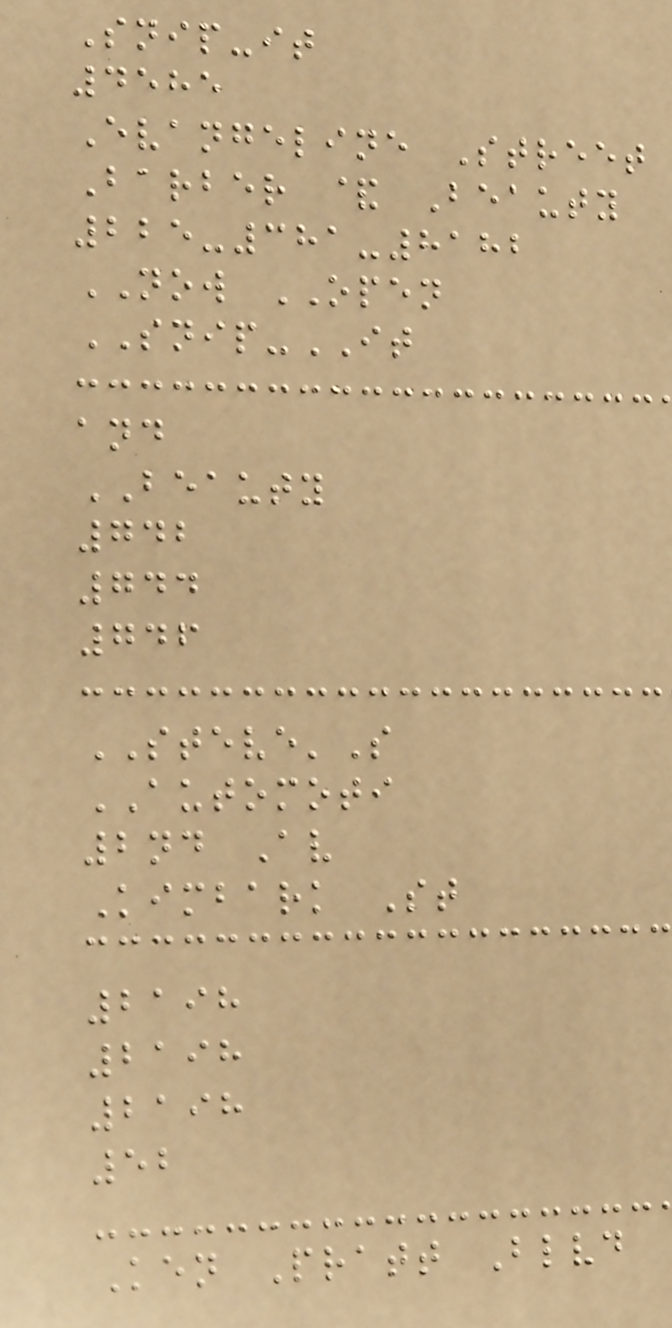Snip-it
4585
Evangeline Street
Barber & Beauty
225-381-8182
NOW OPEN
SNIP-IT
and
BEAUTY
742
744
746
STEVE'S
AUTOMOTI
2nd Av
Kimbark St
2198
2198
2198
52
Ken Pratt Blvd
